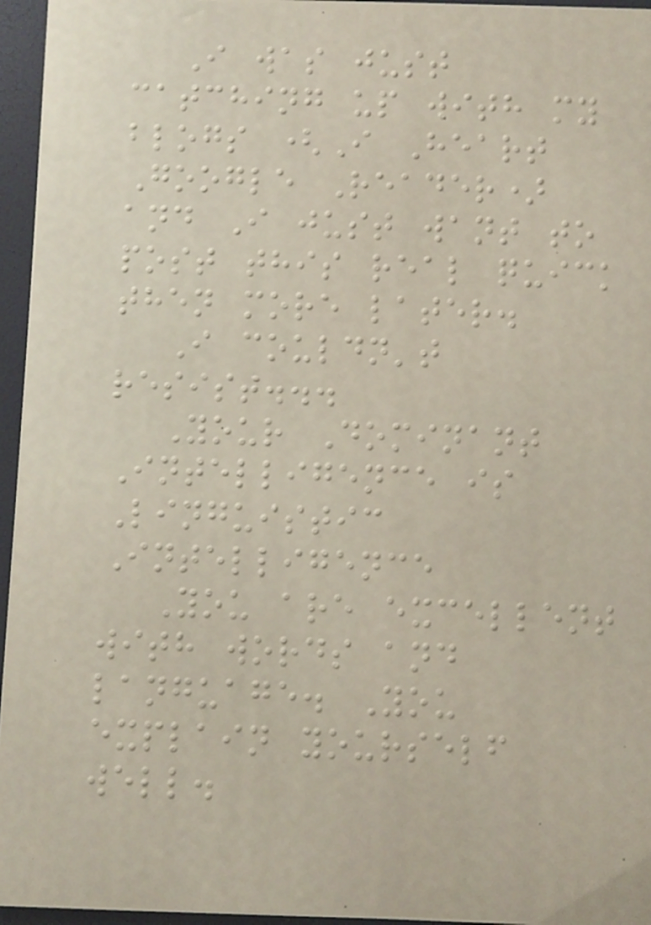I was just
catching up with my
blogs (I Heart
Google Reader)
and I just want to
post this real quick
then more later.
I couldn't
resist...
Your Dominant
Intelligence is
Linguistic
Intelligence
You are excellent
with words and
language. You
explain yourself
well.
